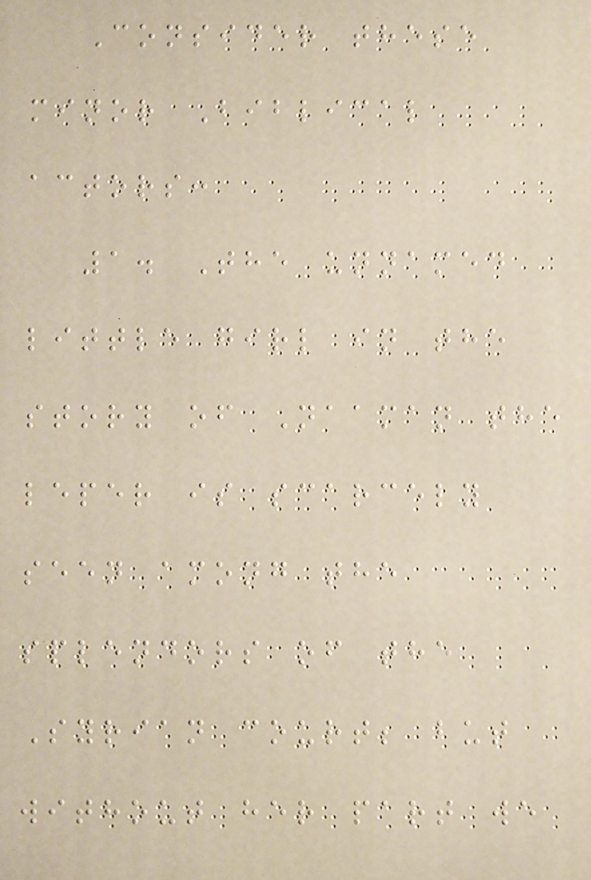Consider these
minor Biblical
actors:
1. The unnamed
little girl in the
story of Naaman the
leper is scarcely
seen among the
splendors of the
Syrian court; but
without her part we
